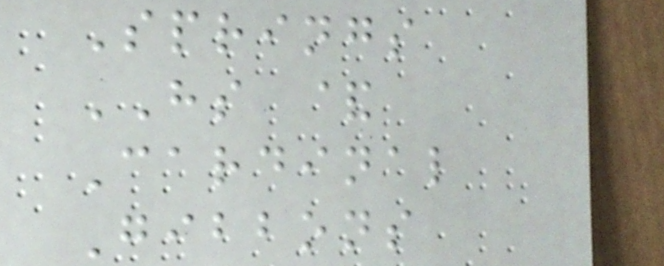Springs
HS &
Cardinal
Gibbons
